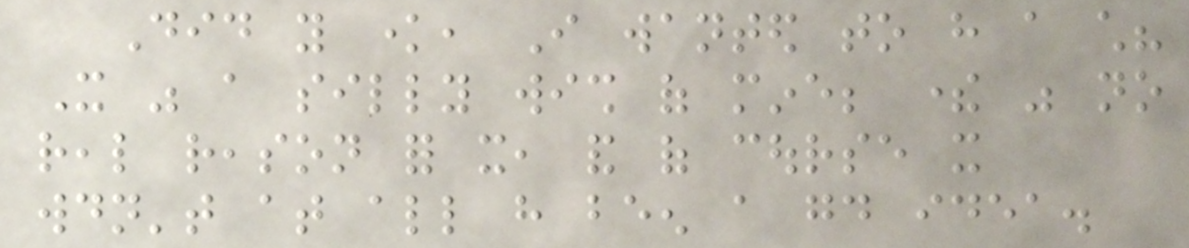Did you know, I wanted to have a child?
It was a silly wish of mine; there was no
real reason for it, and of course it
wouldn't at all have been a good idea.
